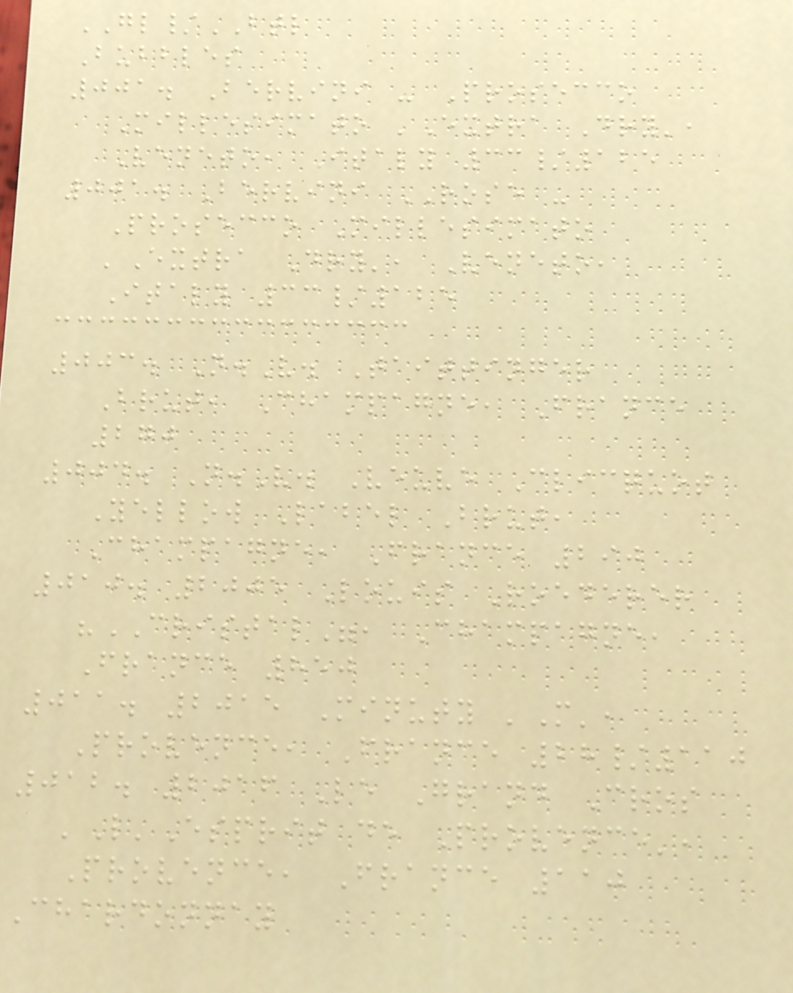GL/BTL
Bubbles
001. Bervini - Prosecco
Millesimato 'Extra Dry',
Veneto, Italy 33/125
001. Bervini ROSE -
Prosecco Millesimato
'Extra Dry', Veneto,
Italy 33/125
003. N.V. Taittinger
Brut, Champagne, France
270
004. N.V. Veuve Clicquot
Yellow Label Brut,
Champagne, France 290
010. 2005 Louis Roederer
"CRISTAL", Champagne,
France 850
011. 2015 Minuty 'M',
Provence, France 28/110
012. 2016 Le Grand Cros
'L'Esprit de Provence',
Provence, France 110
Chardonnay
